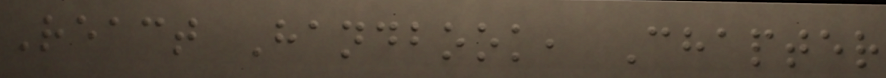React Handbook, Chapter
